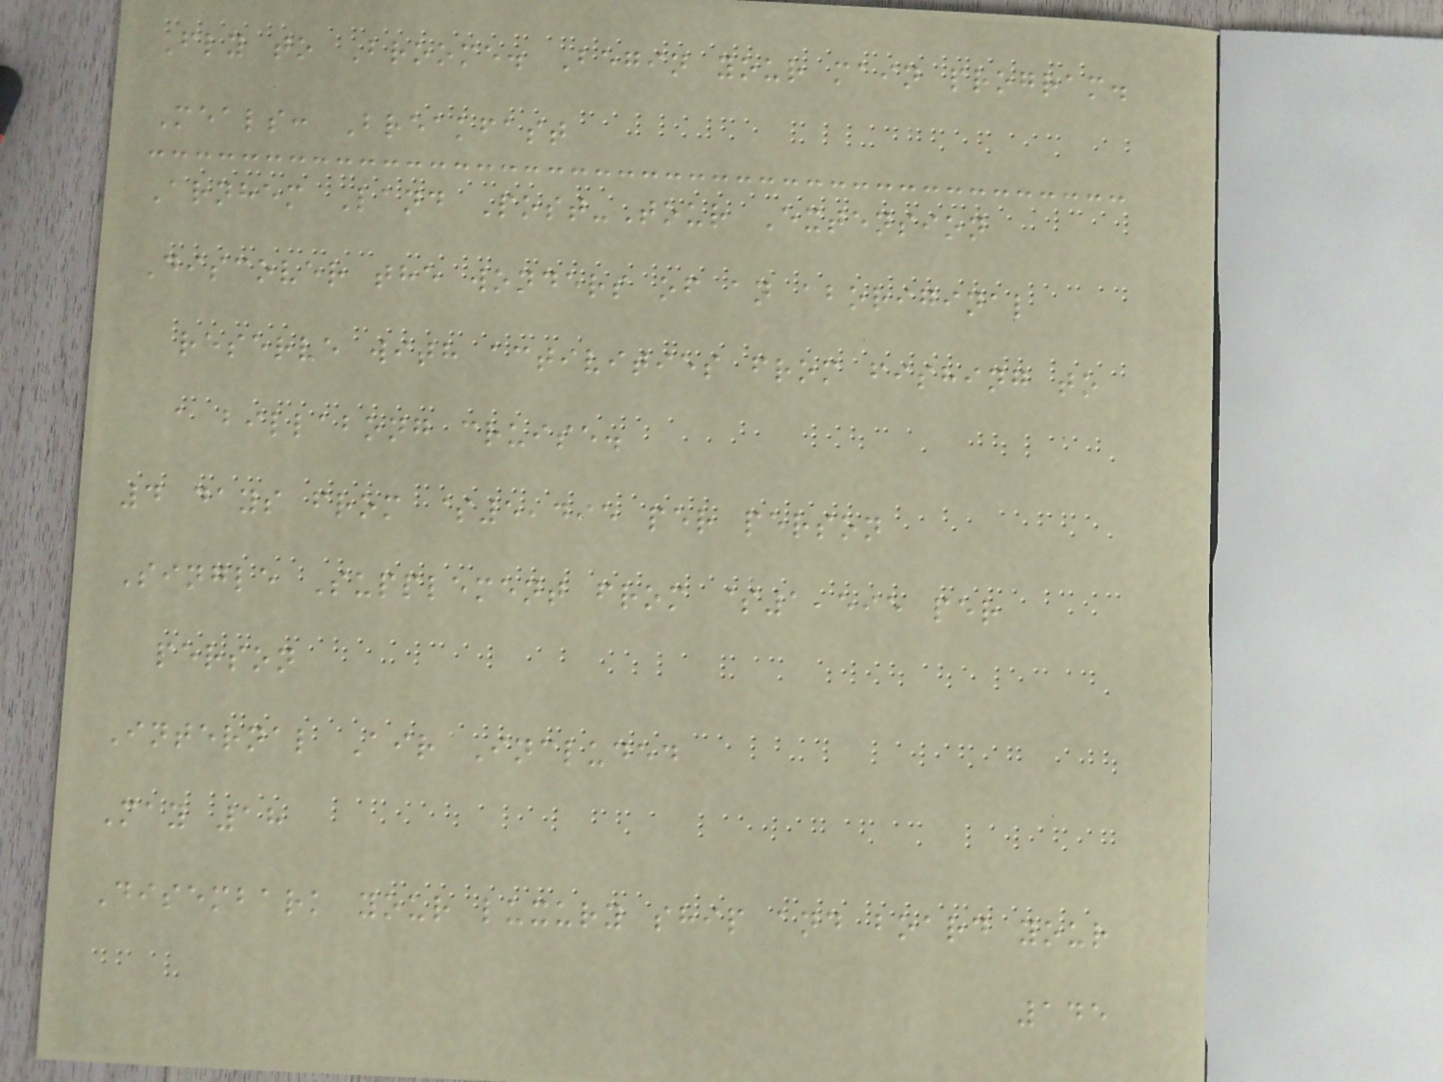Fly to Broome. Begin your main program.
Meals: Breakfast
Arnhem Land Post-Tour Extension
Discover the wonders of an aboriginal
reserve with activities from fishing to
a billabong cruise.
4 days from $5,495 per person
Single Supplement from $1,595 per
person
Internal Air Included
May 18
Disembark your luxury ship and board your
145
